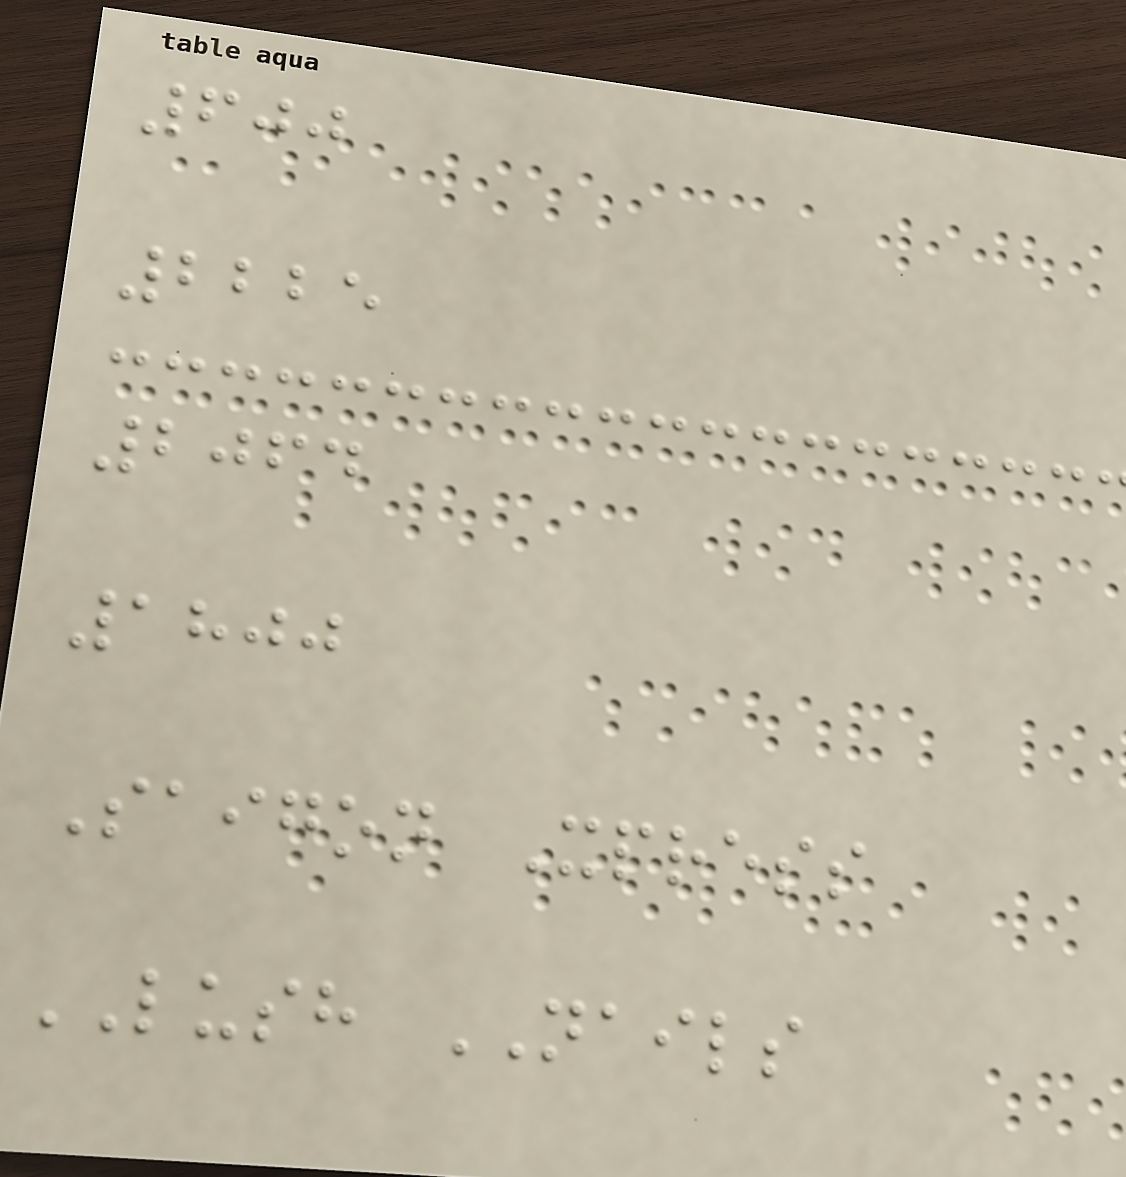600
2225
2064
1800
Saigon Xpress
LUSH NAILS
